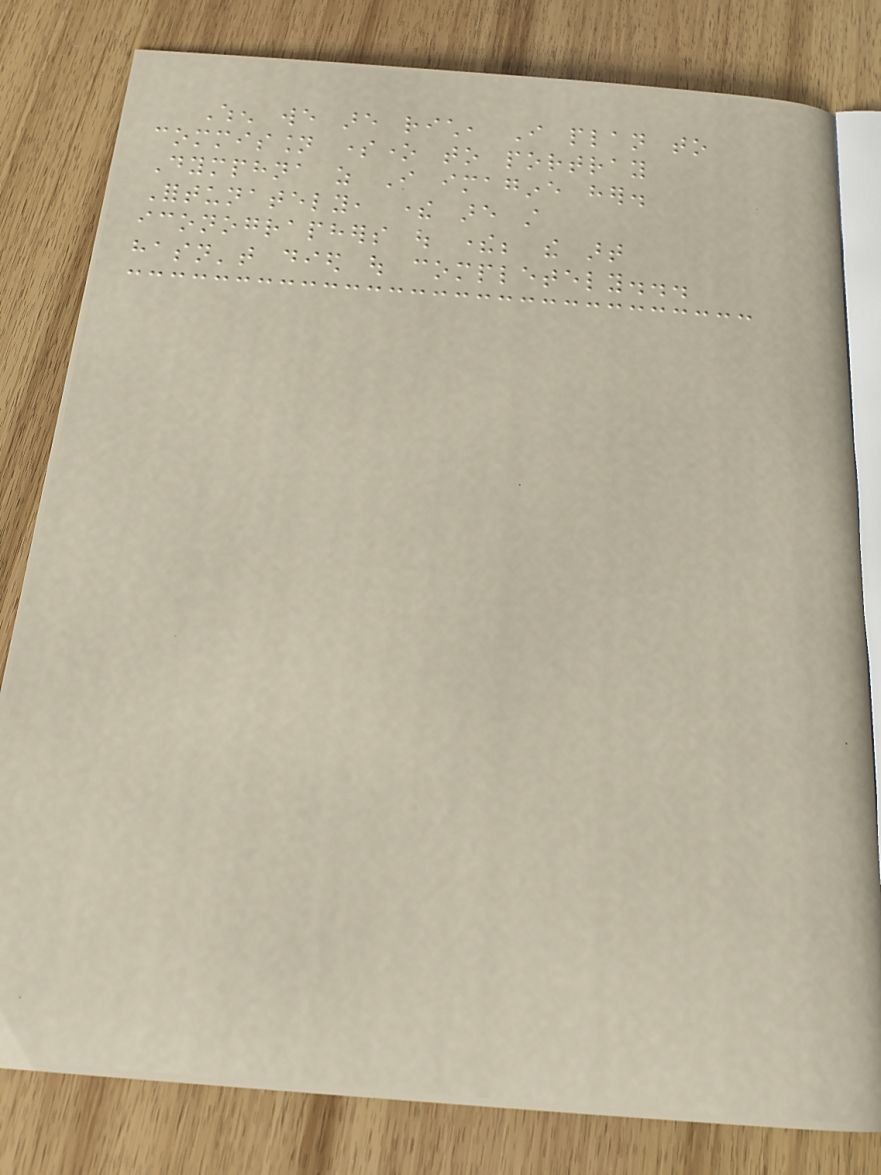When we are rich, I plan to
commission someone to portray
Dymphna as I imagine her.
Fortunately, there are still
iconographers out there; the art
hasn't died out completely...
